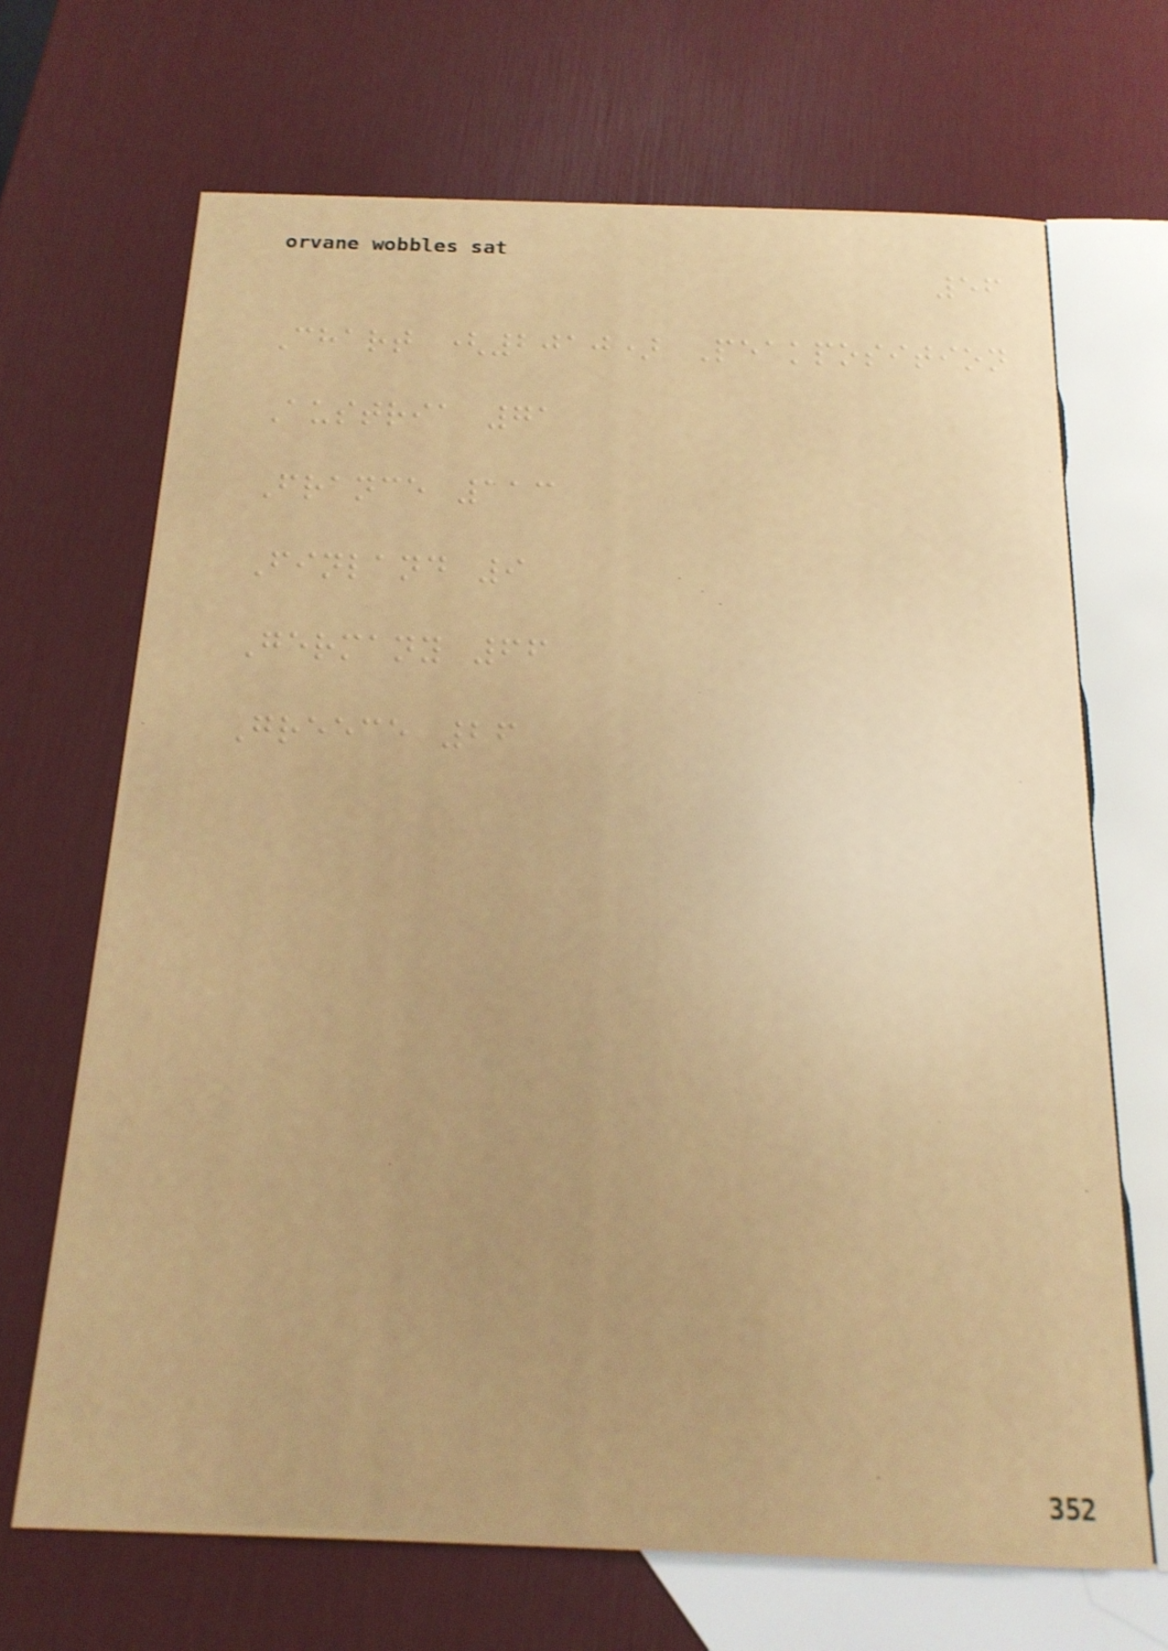56
Chart (2010) Peakposition
Austria 71
France 113
Finland 9
Germany 66
Greece 26
